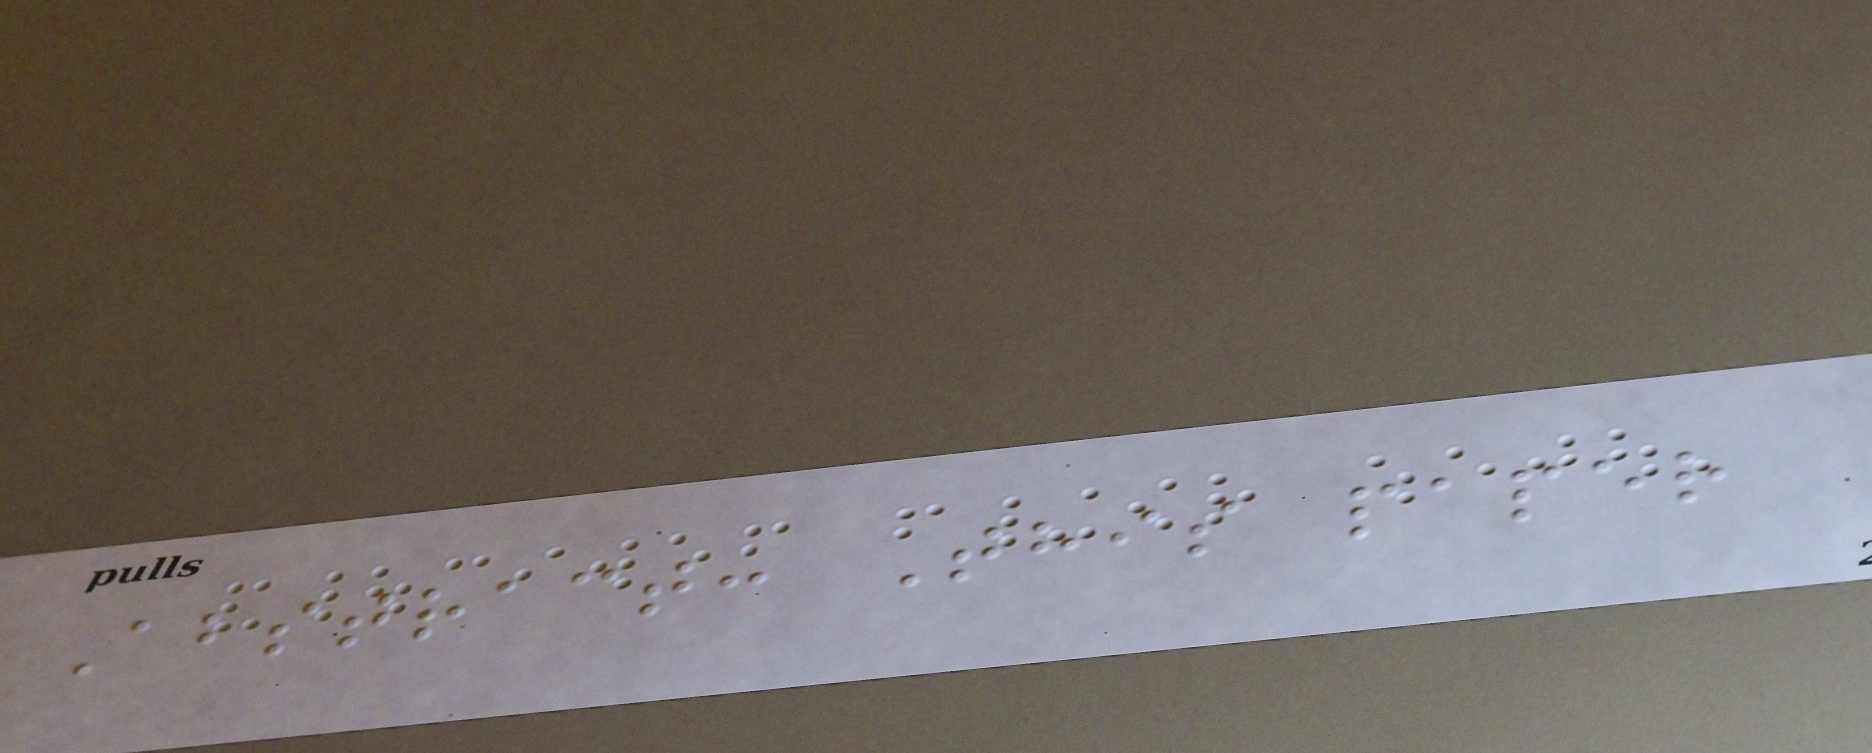Abstract: This paper
